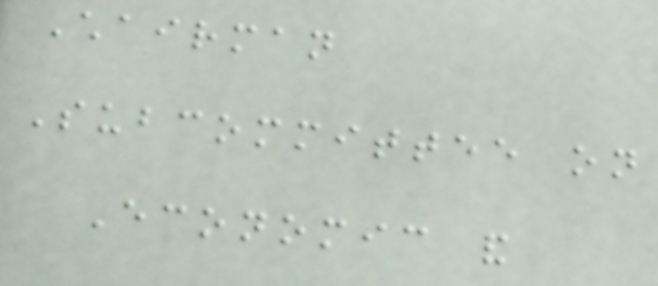Chairman
Subcommittee on
Economic and
